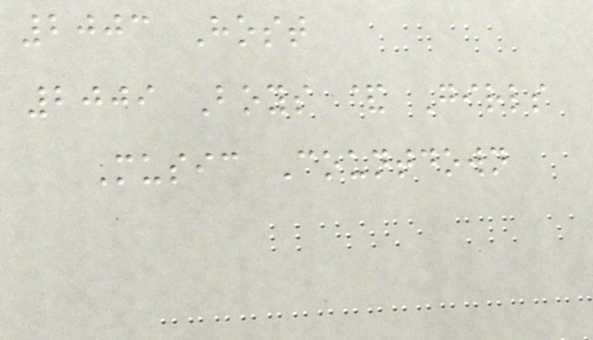2003 Host
2009 Boys & Girls
Music Countdown
